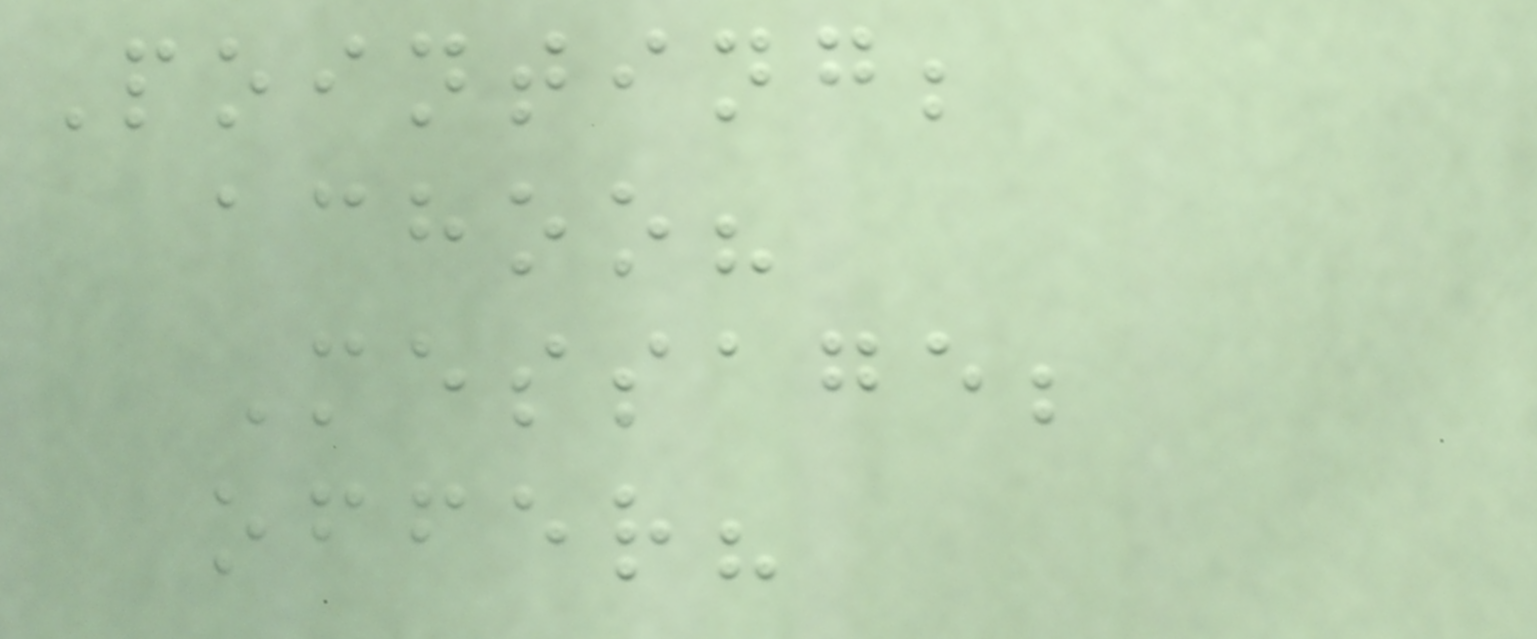Pointing;
achoo?
Message;
offer?
